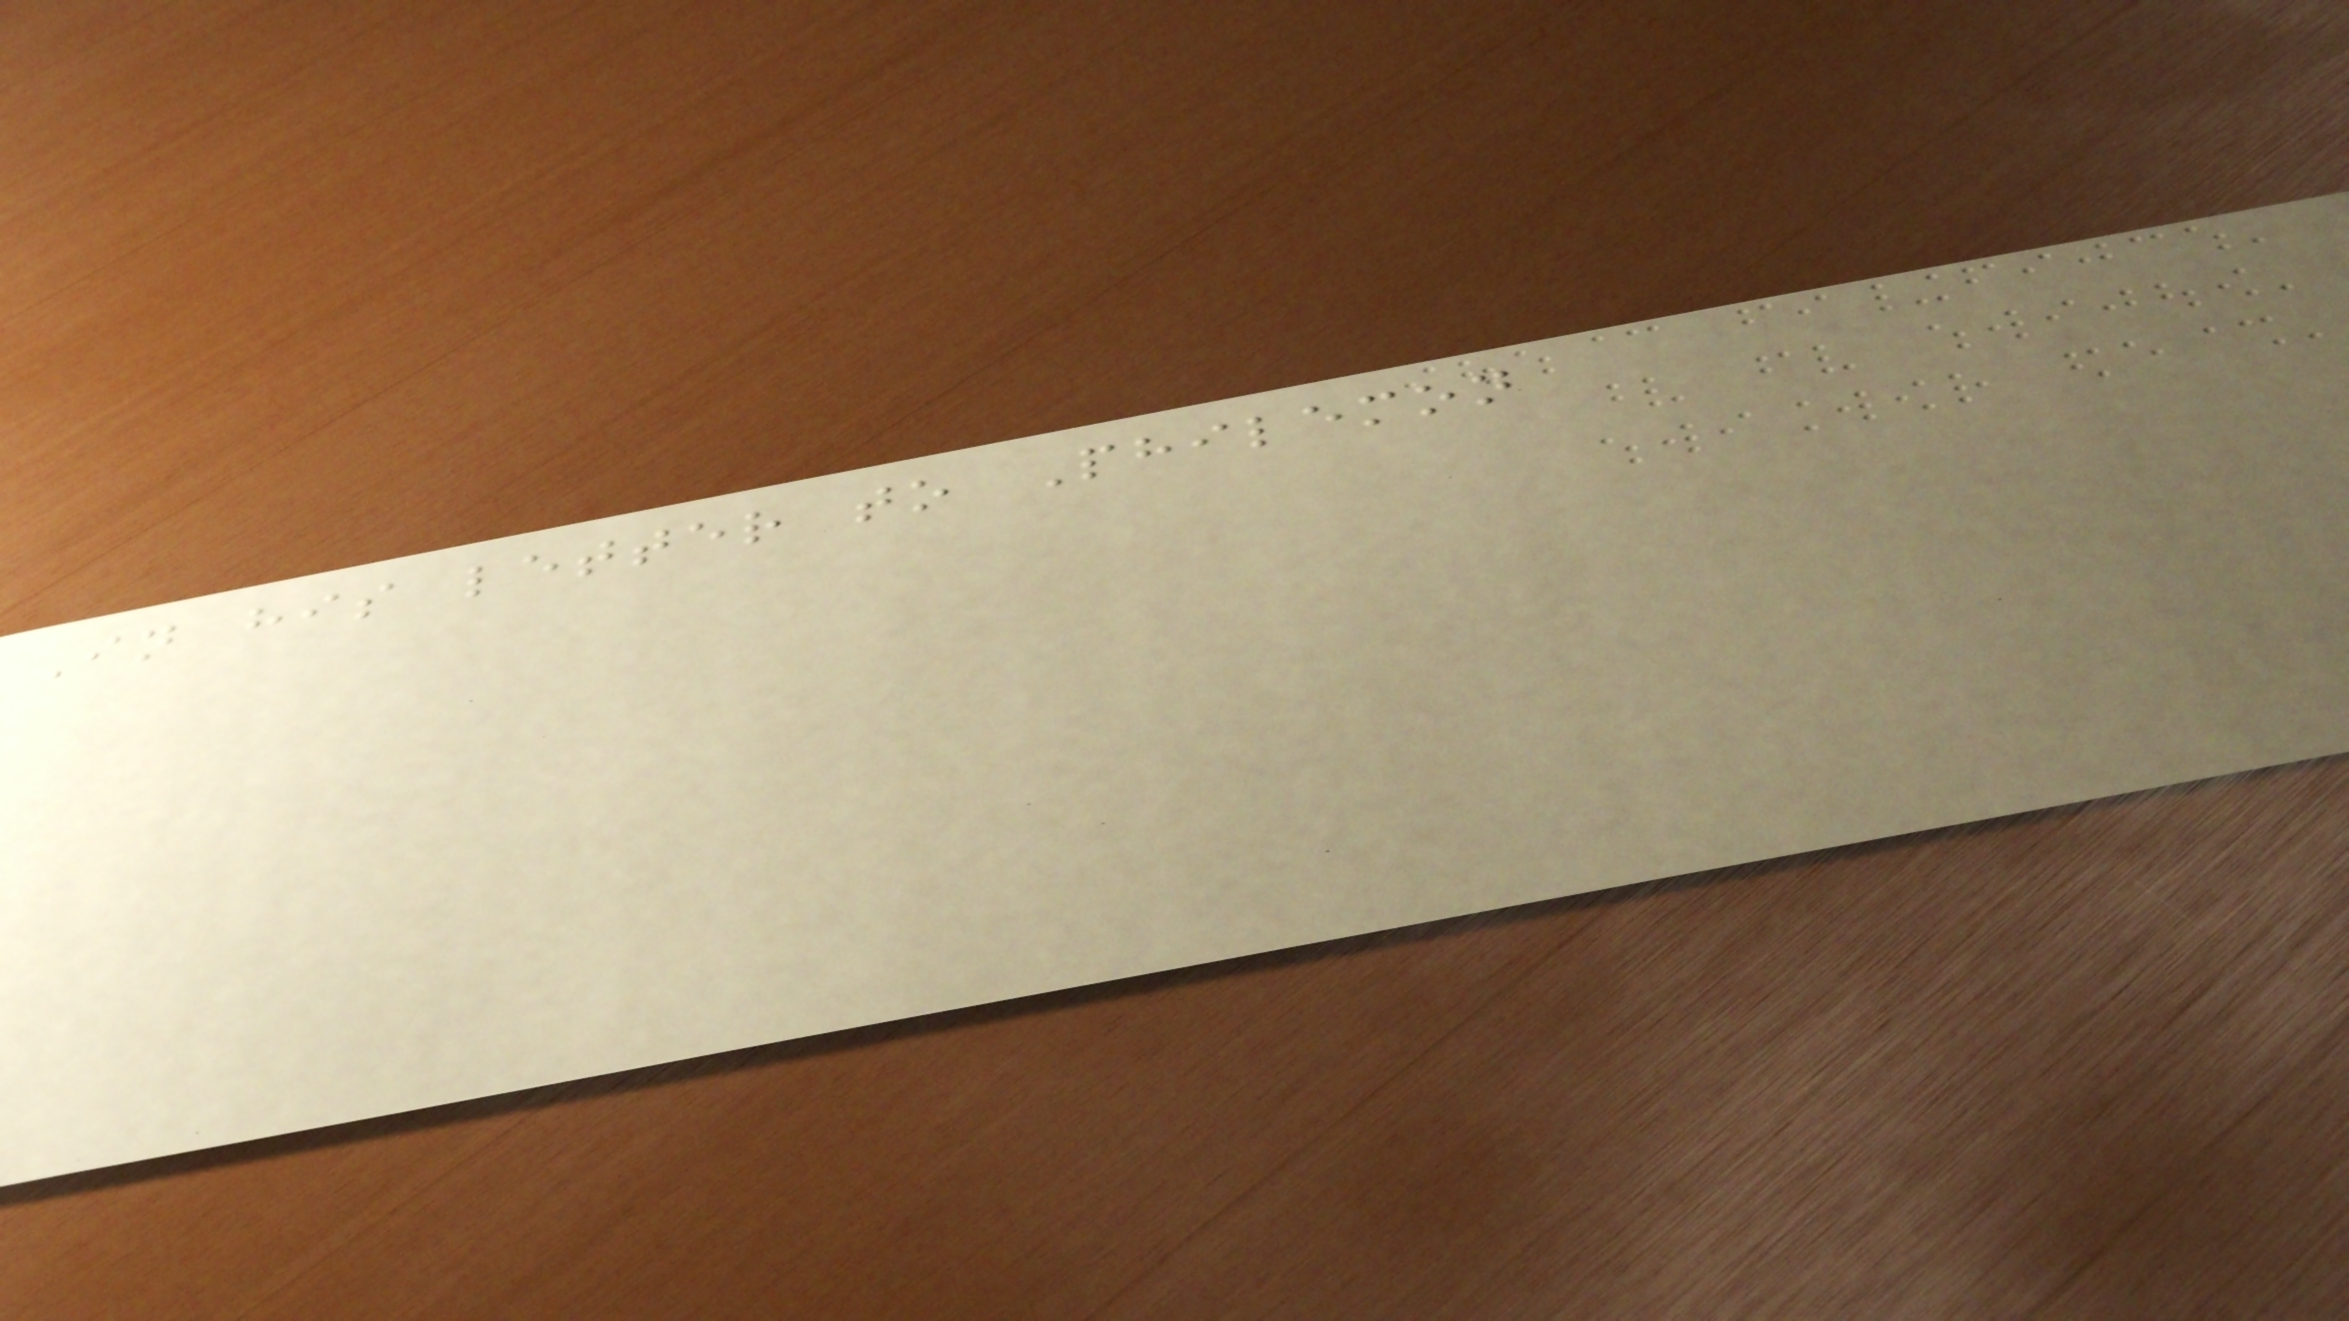In his letter to Philemon
